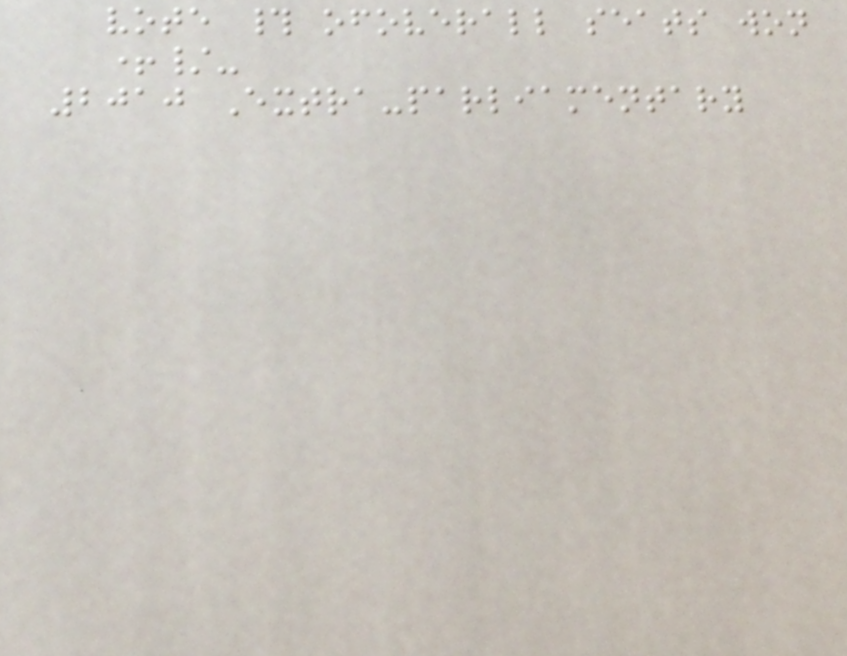vote # ofoverall seats won
+/-
2010 Extra-parliamentary
